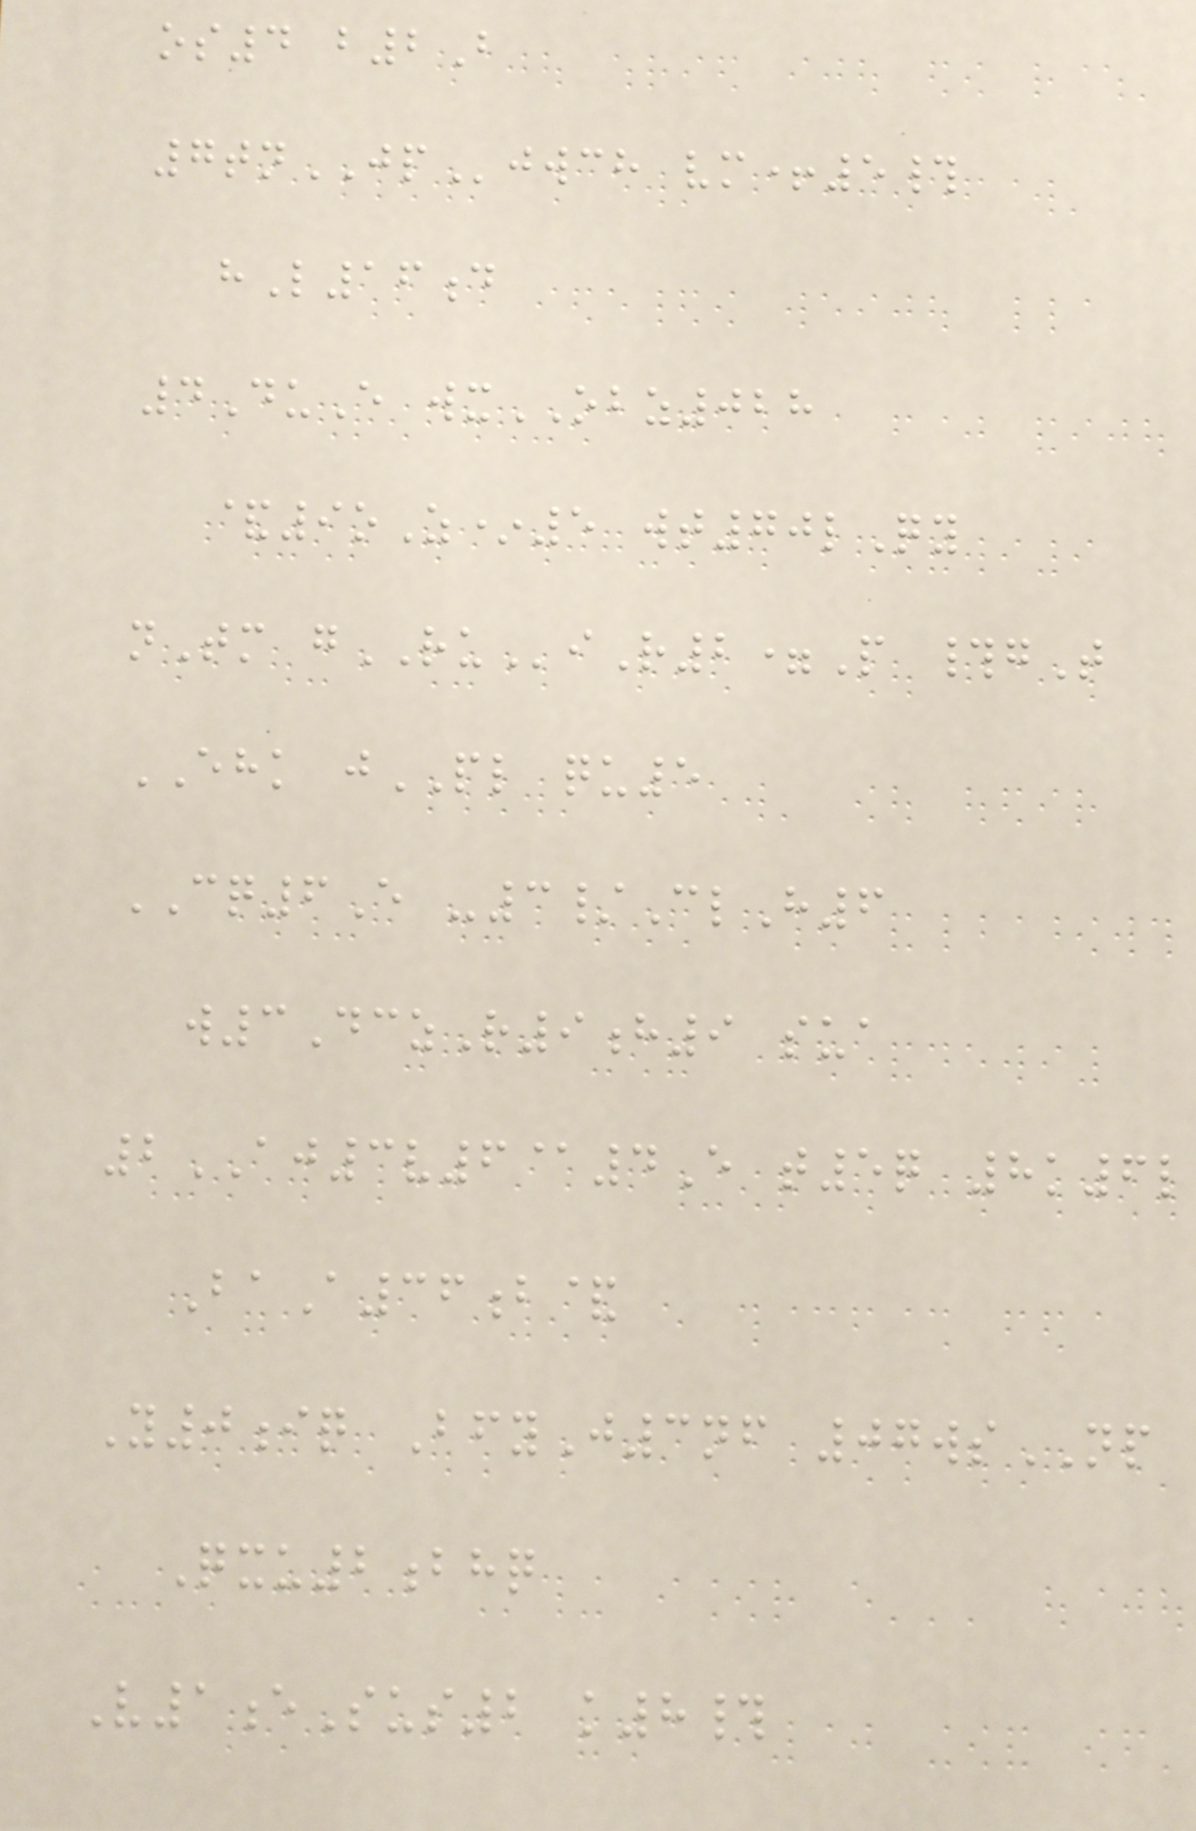os4 b2B
7tnJPjwch vm+5#
hL16d
4DuE wxOBZ028
&9oZ*5 wt70lQy
nTm gRUiR2=P #gT
EHK jPL qu5
CQ6E -3/ClH6
w3DczR9h9 sua
2AJ3v6@4E t5q 8k6l
BaA36b&
Y0iq BfyJ3nf 07wsNP
Qxu2bhq
V1eSus2 k8#
